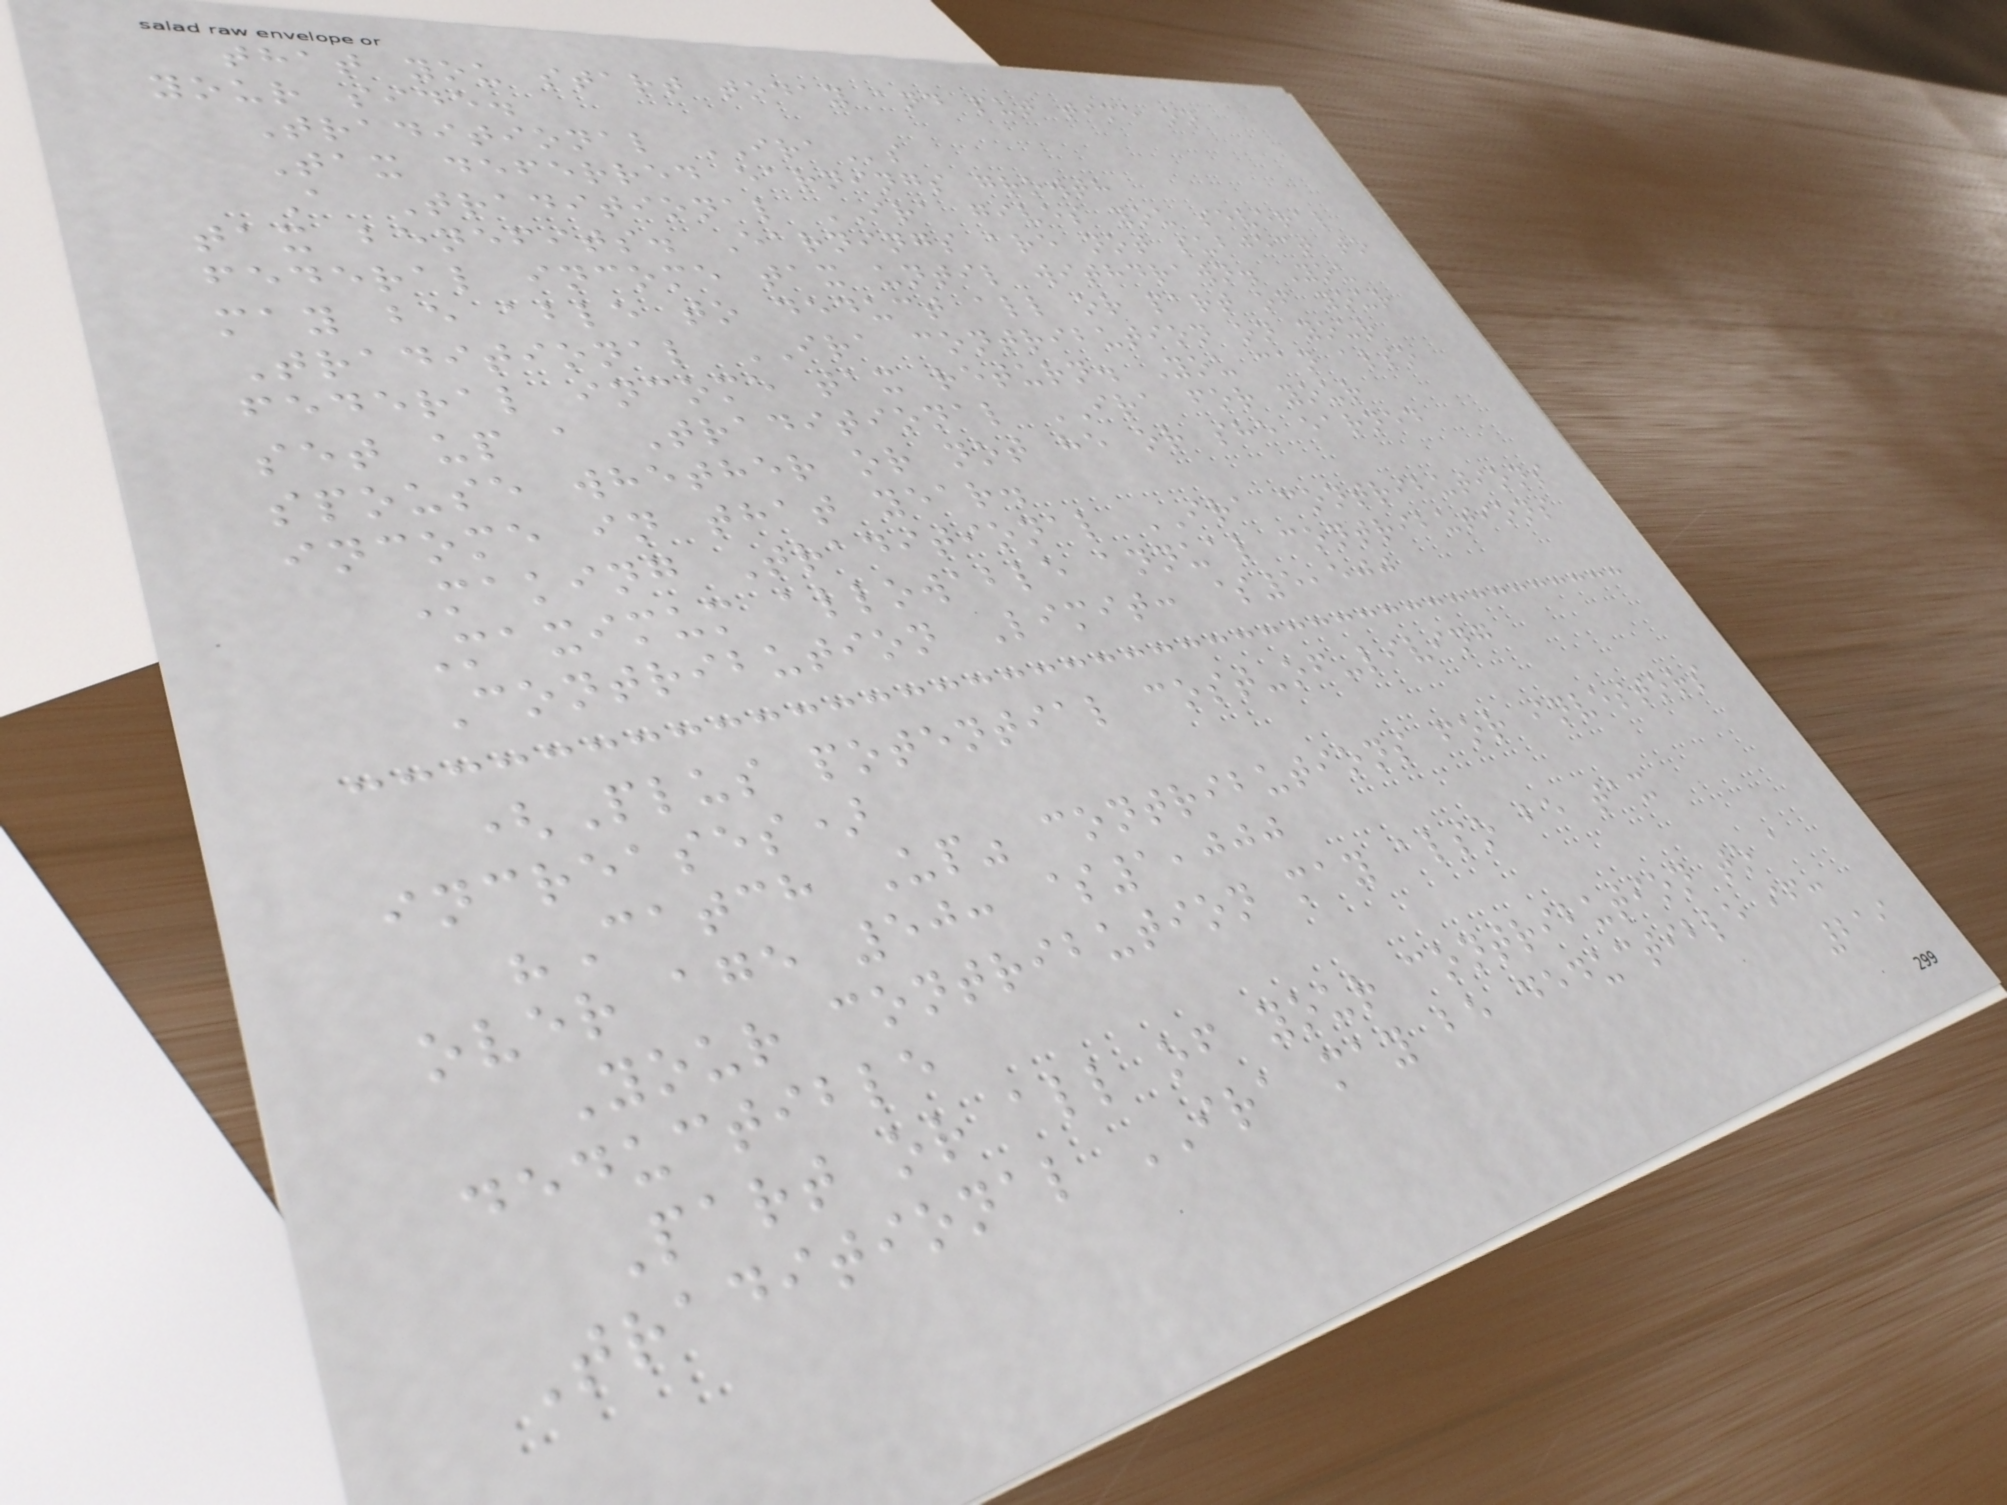that you start today and put time on
your side.
Traditional IRAs
Tax deferred earnings growth
A Traditional IRA gives you several
tax benefits. Earnings are not subject to
federal income tax until withdrawn. You
may be able to deduct all or part of your
Traditional IRA contribution on your
federal income tax return. You can also
set up a Traditional IRA for your
spouse whether or not he or she earned
income in that year.
Making Traditional IRA contributions
Maximum allowable annual contributions
Contribution Limit: $5,500
(Plus potential cost-of-living
increases)
"Catch Up" contributions for investors
over age 50: $1,000
Your contribution may also be tax
deductible
Part or all of your contribution to a
Traditional IRA may be deductible if:
219
